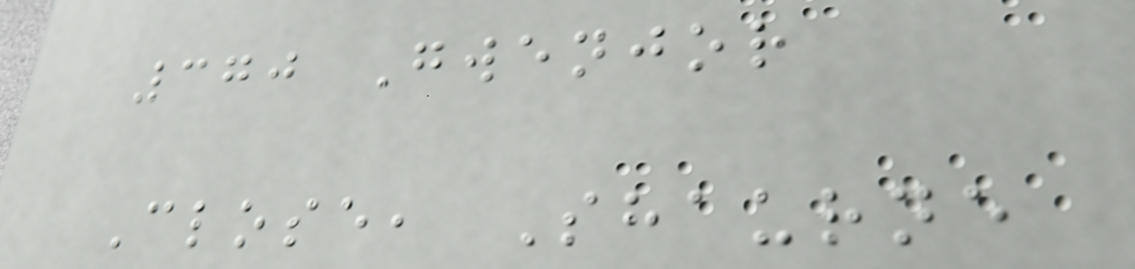370 Gwenjor
Close, Shaurne
